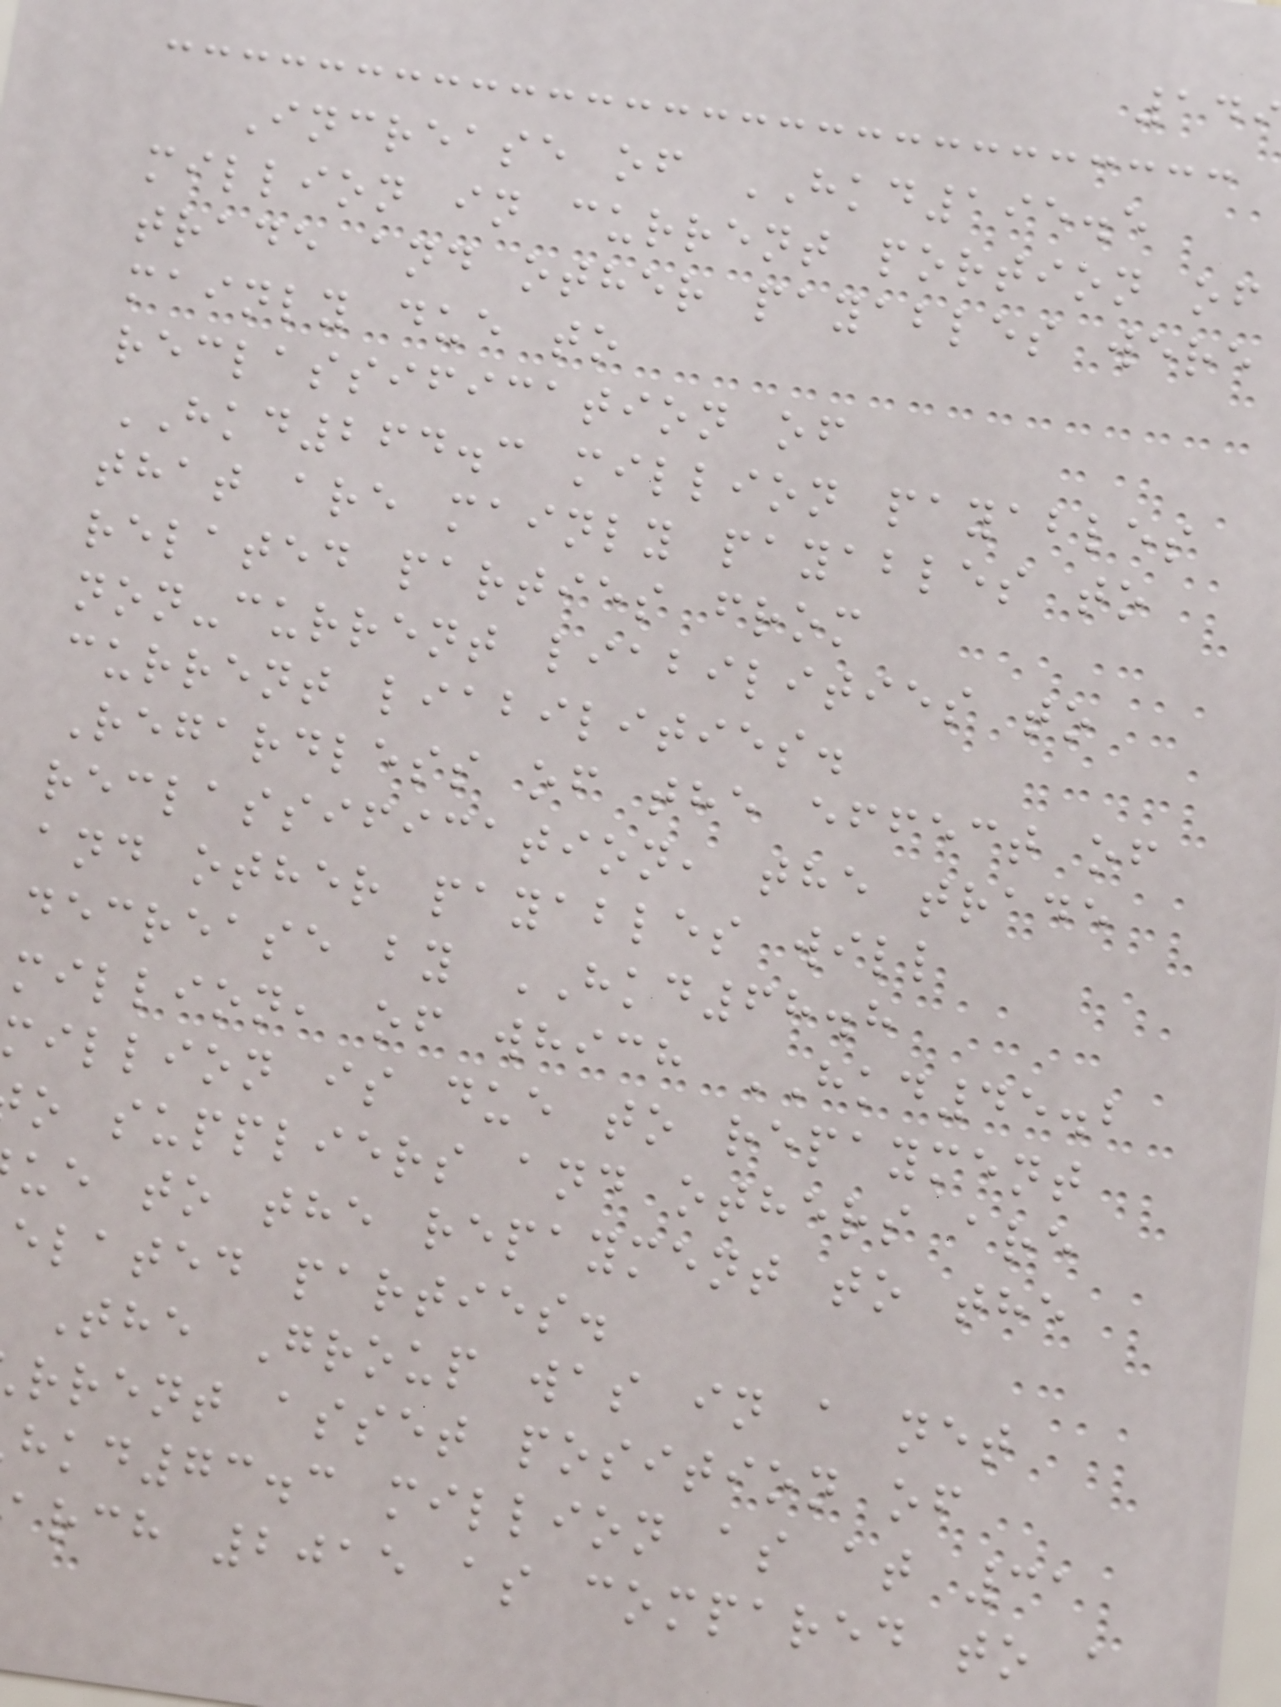Increase of HKD195.5
million in current portion of
trade and other payables were
mainly due to
reclassification of
HKD264.3 million payables
that are mainly payables to
related parties from
non-current liabilities to
current liabilities.
Regardless of the effect of
reclassification, the trade
and other payables will
decrease by HKD68.8
million, of which HKD45.2
million is due to repayment
o suppliers and others are
ue to the repayment to the
elated parties.
The Group was in a net
rrent asset position of
hkd73.3 million as at 31
arch 2015 as compared to a
